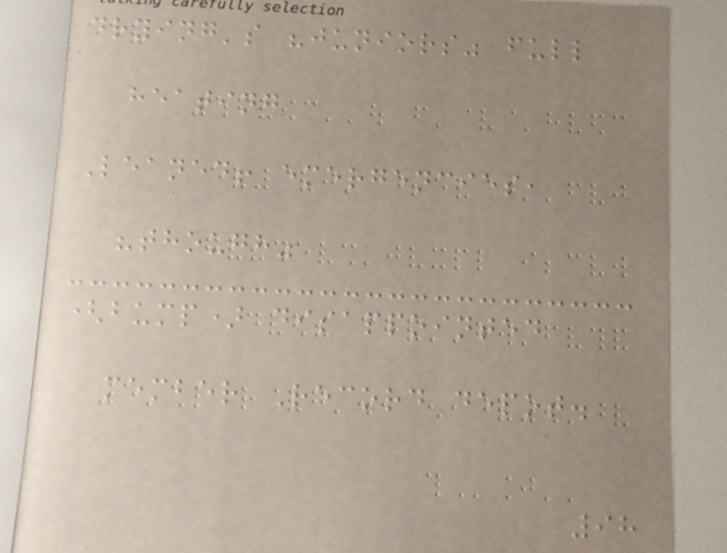drying's "juniors" full
heating
Leaned! emergencies,
"though"
(bump) disappointed
member Record depot.
98
